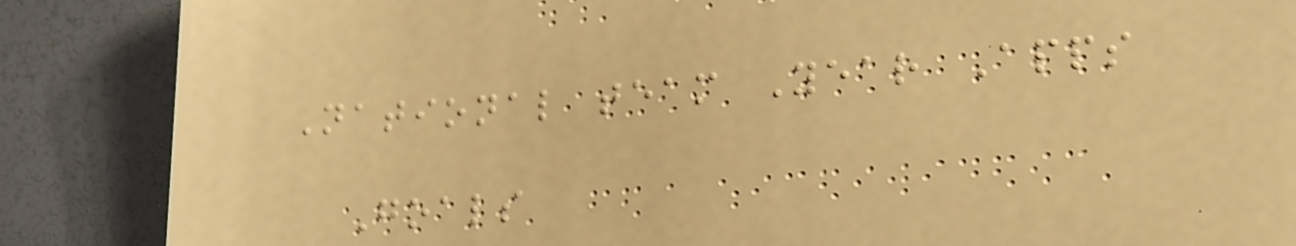National team Year Apps
Goals
